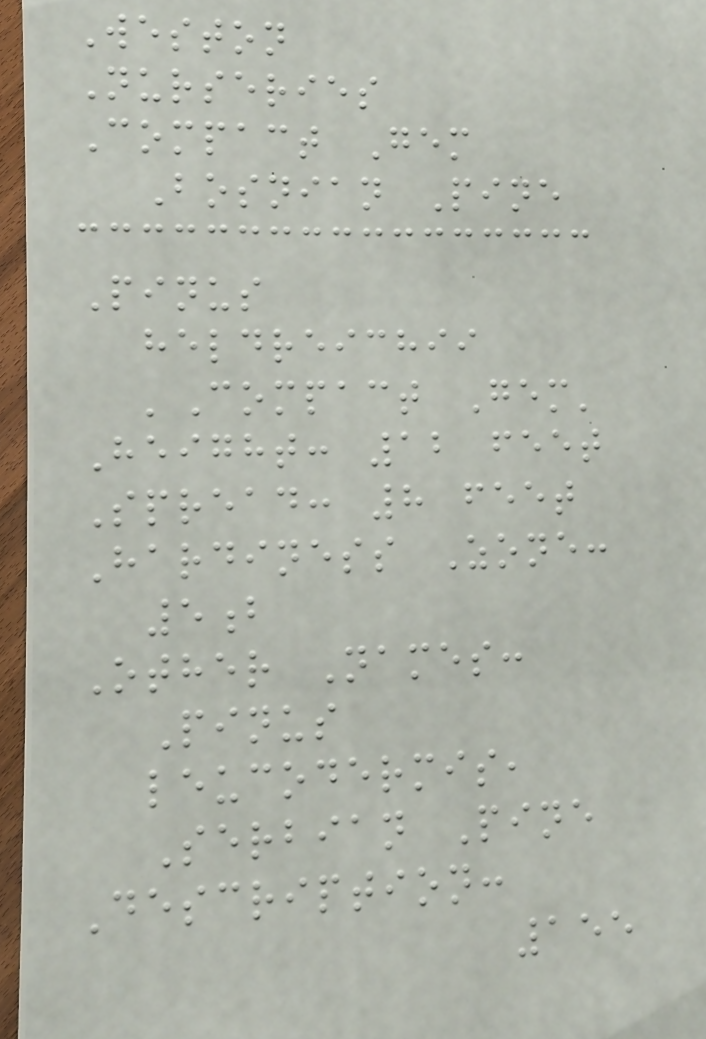Weston
Nurseries
Compact Gem
Bosnian Pine
Pinus
heldreichii
'Compact Gem'
Height: 12 feet
Spread: 8 feet
Hardiness Zone:
5b
Other Names:
Pinus
leucodermis,
Serbian Pine
Description:
155
